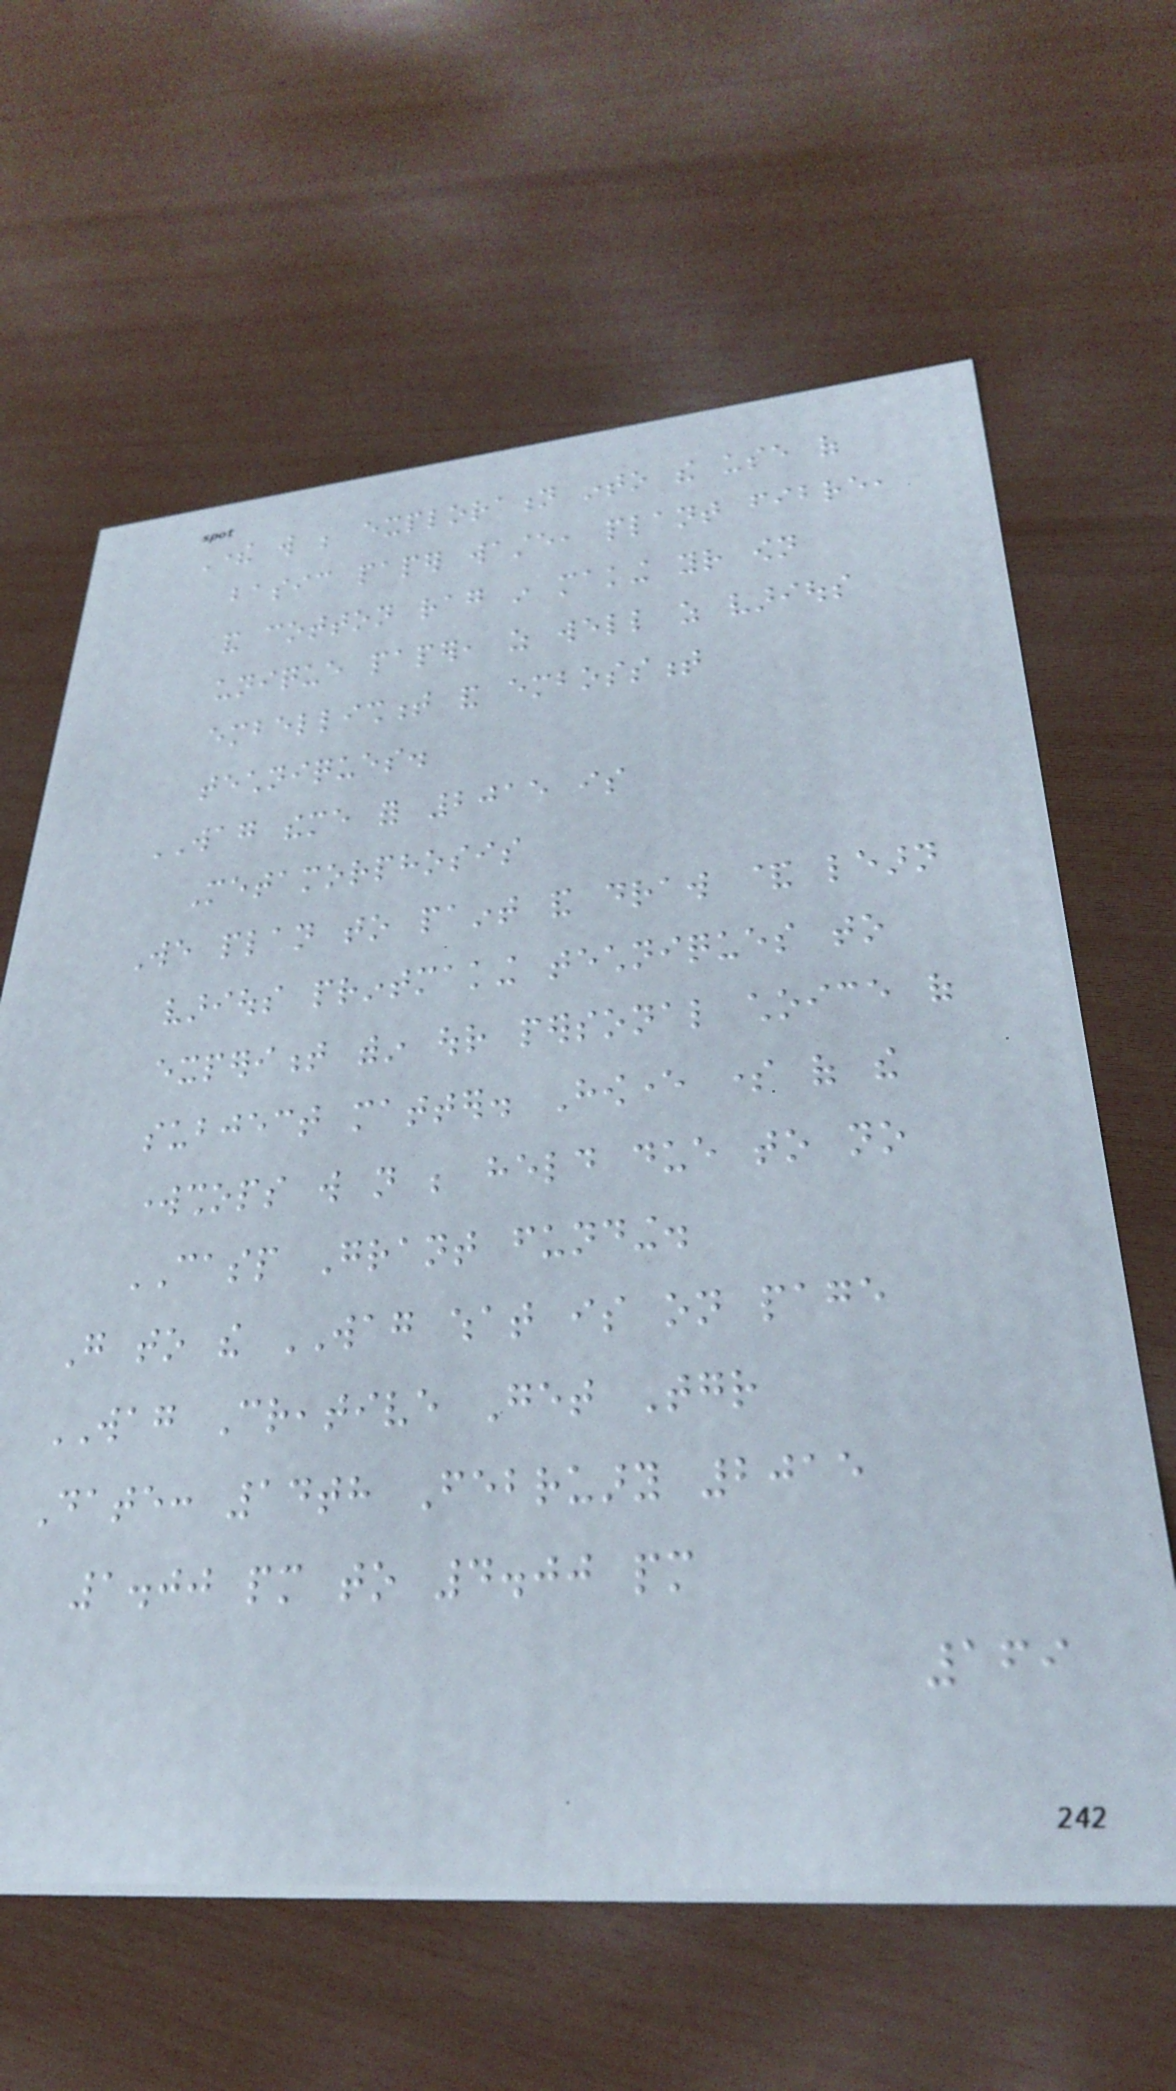There will be exploration into the use of
basic paper waste, plant fibre,
and cotton rag in making your own
unique paper, as well as various
embellishment and embossment
techniques.
WAG theme for 2015 is
Metamorphosis
We plan to paint and draw & learn
various printmaking techniques to
experiment within our personal choice of
subject matter. However some of the
workshops will not be held due to no
CASP Grant funding.
Go to the WAG what is on page
WAG Creative Get Together
Date: 14th February 2015
1.00 pm to 4.00 pm
169
